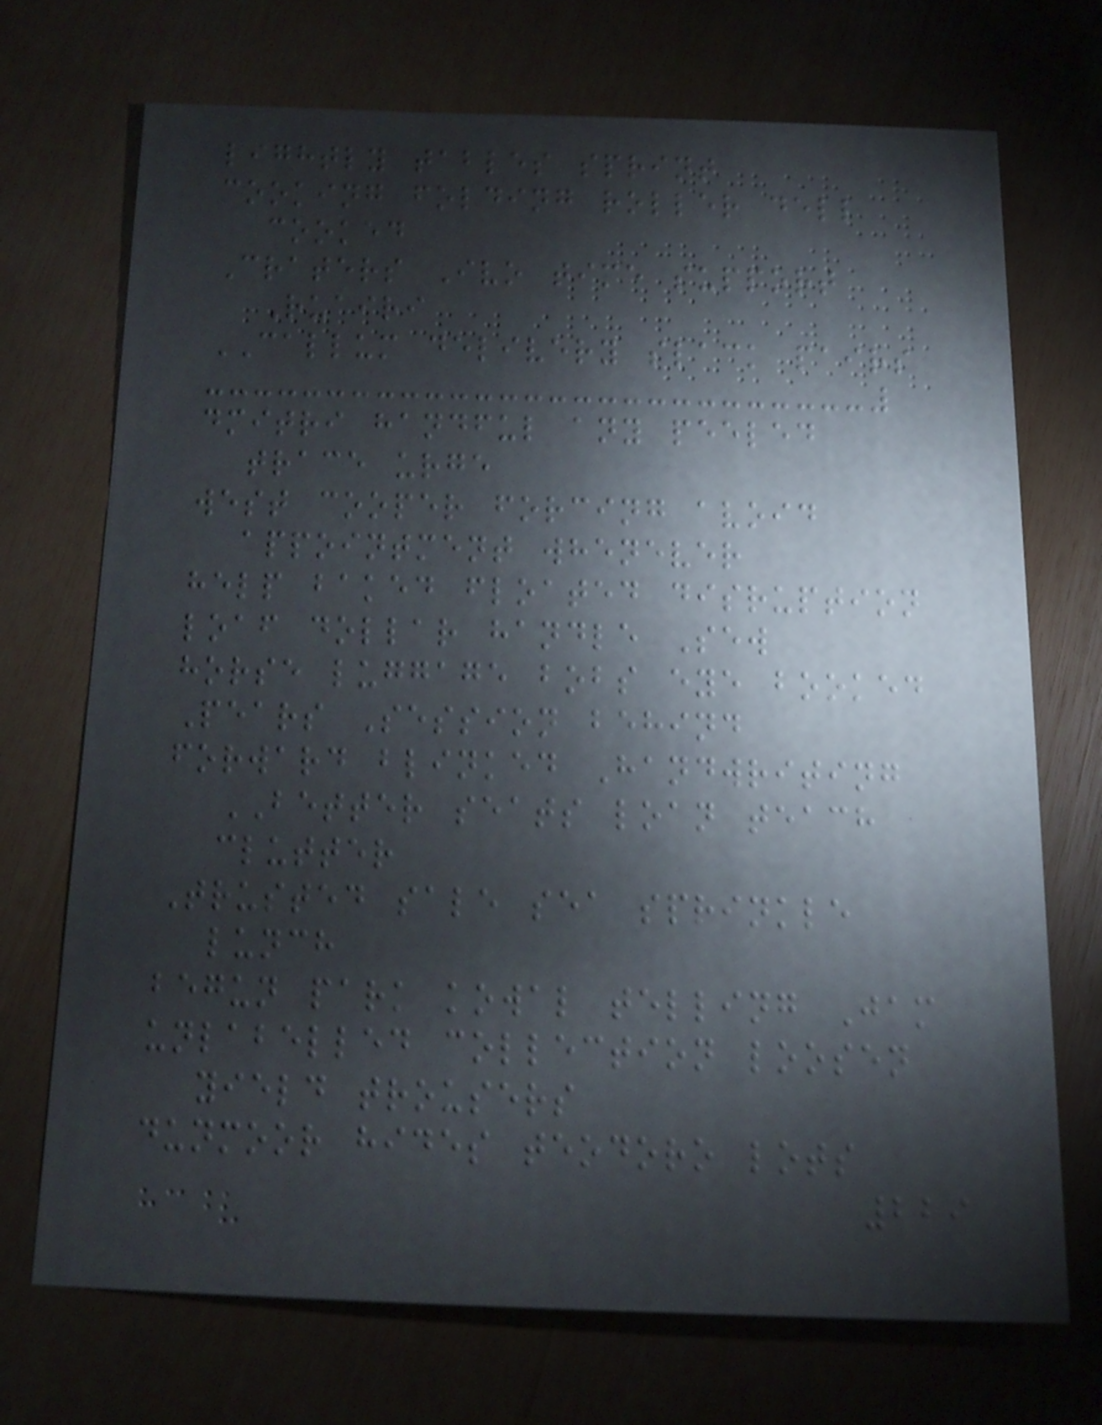lightly tables sprint
cooking folding roller dell
cooked
Craters Ivo time support
Ruairi
CALLUM delivery slack pairs
dmitri handful any peeled
trace urge
west cooper forcing avoid
appointment whenever
help baked floated disruption
loaf dollar handle Sew
horse luggage bobs eye booked
Pears Session behind
forward blinked Handwriting
BETTER seats loan teach
clutter
Trusted sale sea sprinkle
lunch
begun park kowal telling Jam
unlabelled collection loosen
yield trousers
dunmoor hides teodoro lots
229
